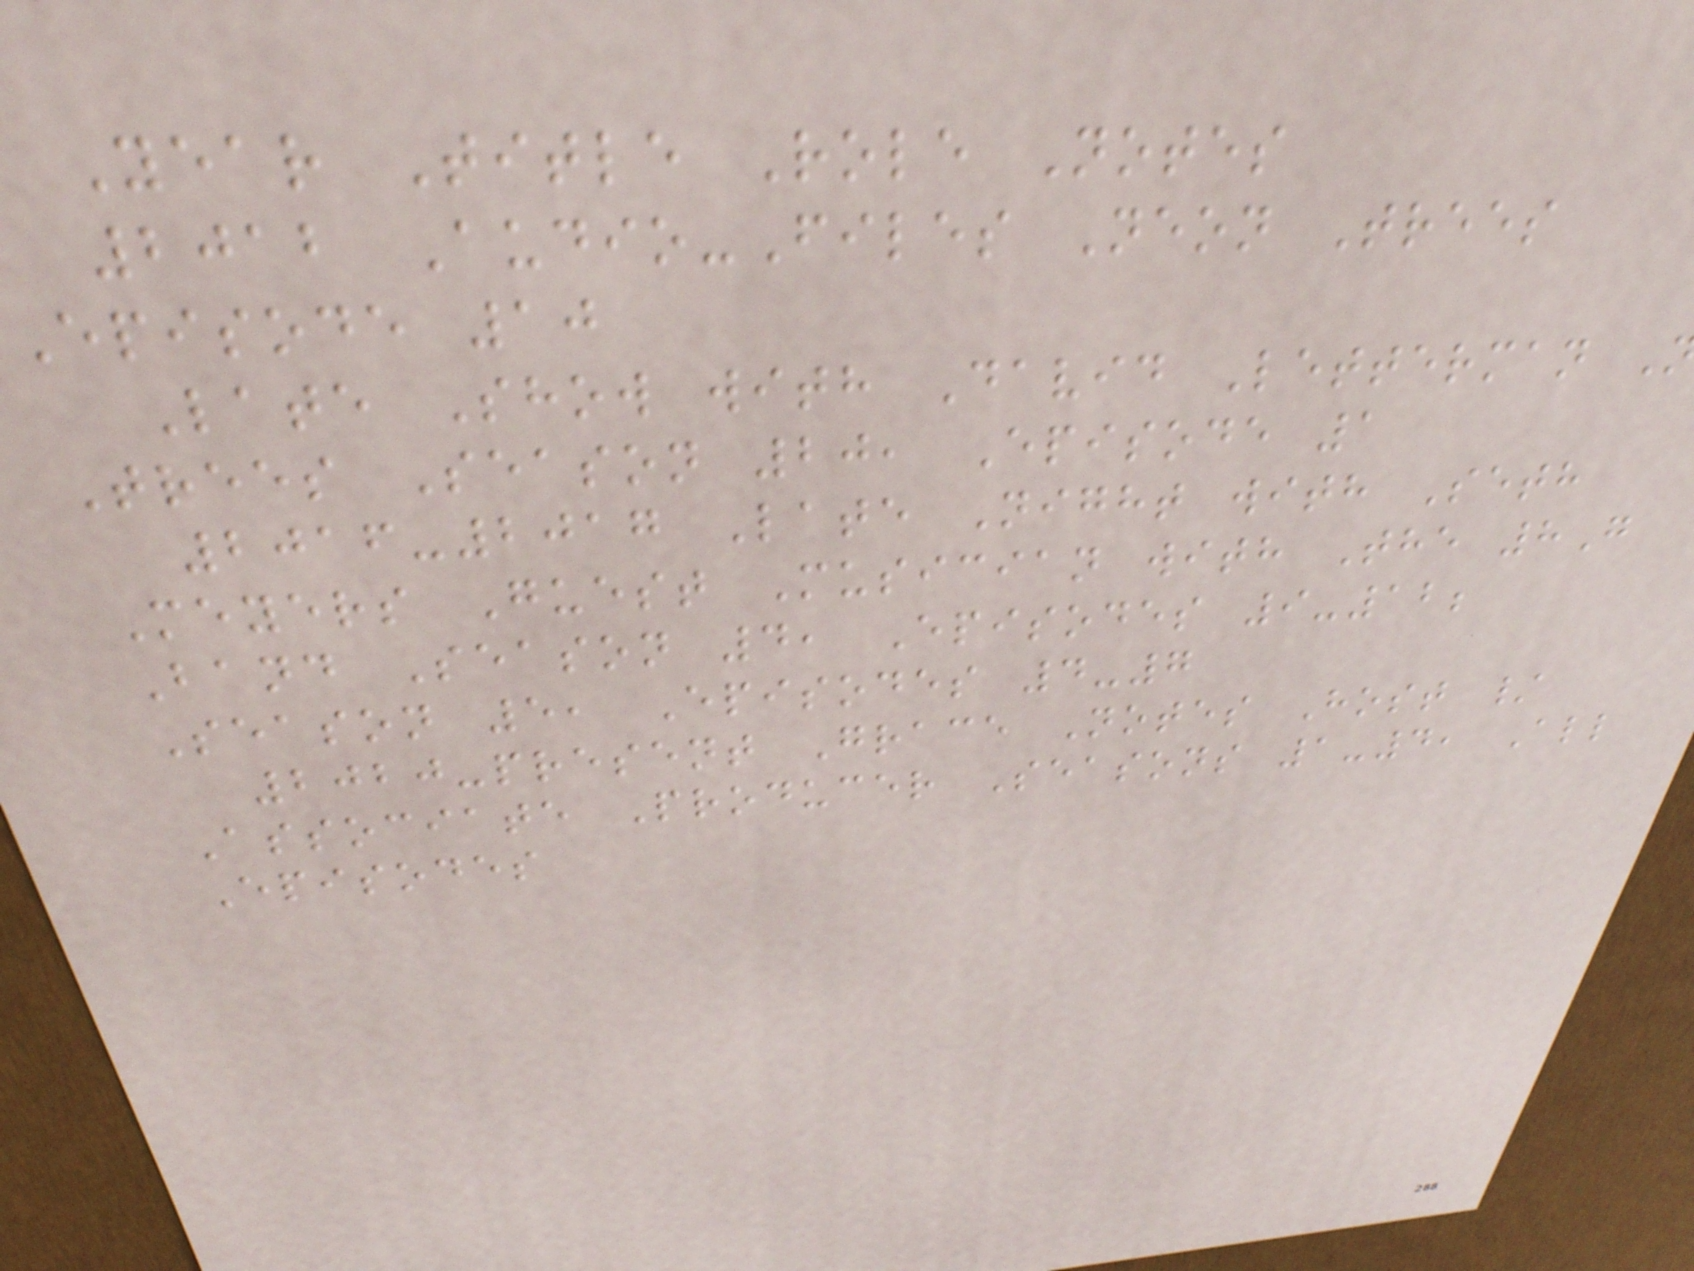Year Title Role Notes
2012 Audio-Files Neon Trees
Episode 10
Late Show with David Letterman
Trees Season 20, Episode 1
2016-2017 Late Night with Seth
Meyers Guest Musician with The 8G
Band Season 4, Episodes 9-12;
Season 5, Episodes 4-7
2020-present Grace Notes Host /
Associate Producer Seasons 1-4, All
Episodes
